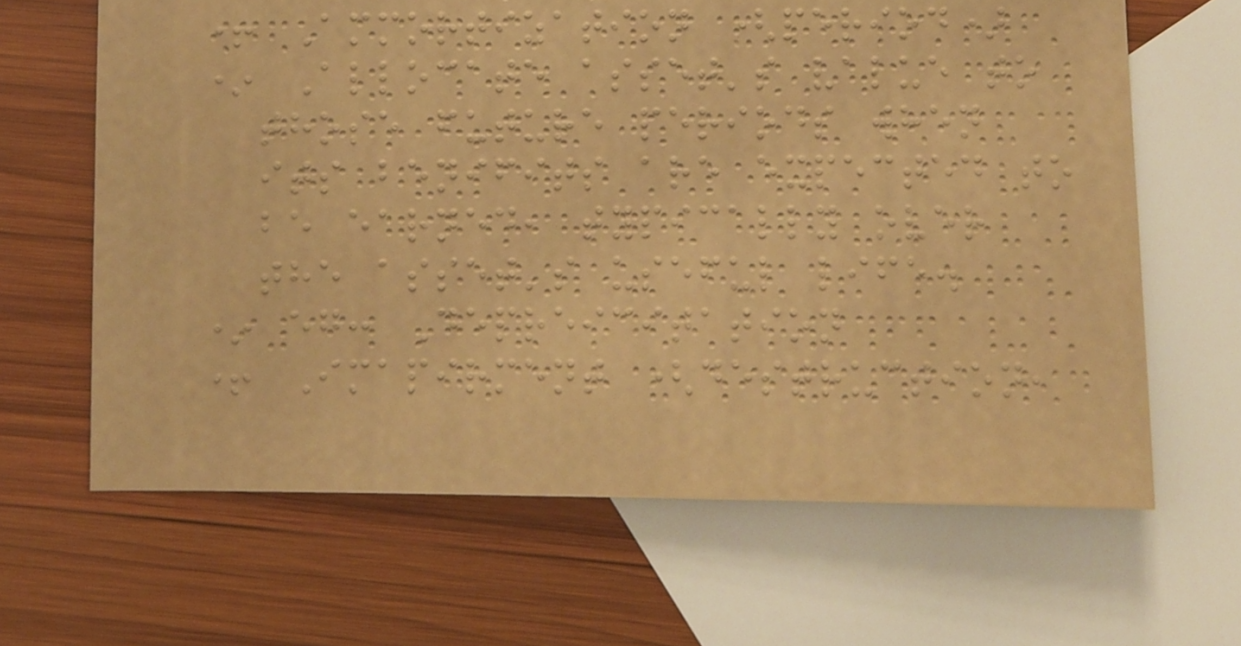+ Ammortization (period)
* Allocate asset's value to
those future periods when
its benifits are expected to
be earned, typically over
the asset's useful life.
* eg: Depreicitation
+ Imapirment (destruction,
